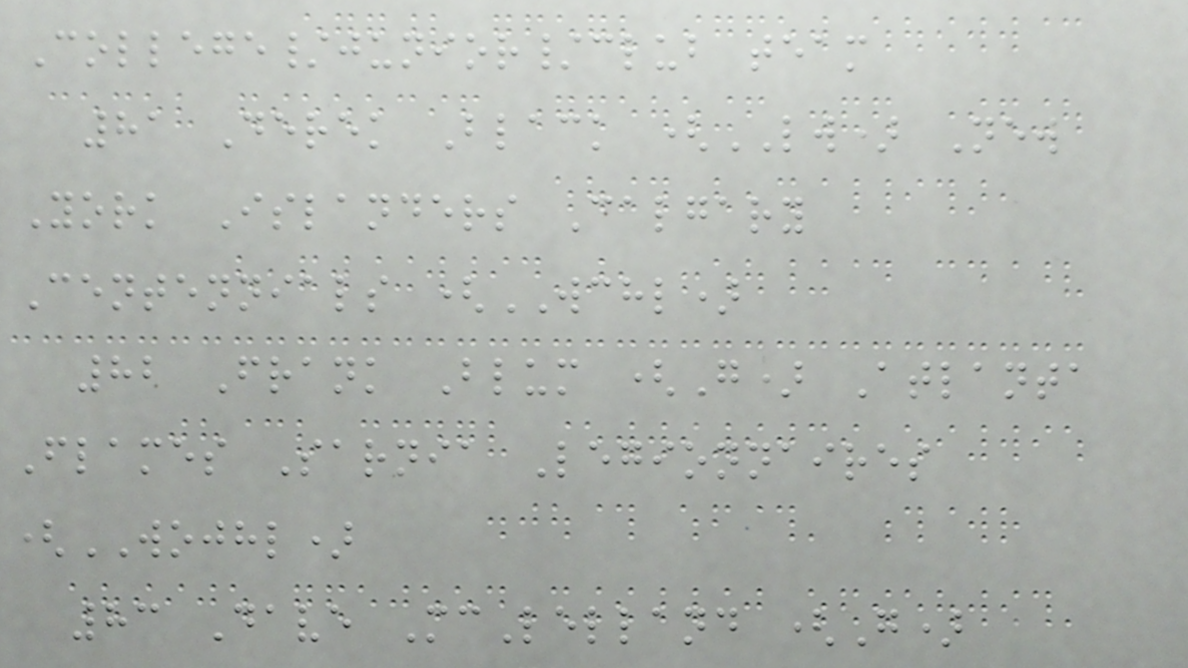College/junior/club team
81 Derek Black (LW) New
York Islanders Calgary
Centennials (WCHL)
82 Frank Blum (G) Atlanta
Flames Sarnia Legionnaires
(WOJHL)
83 Dave McLelland (G)
